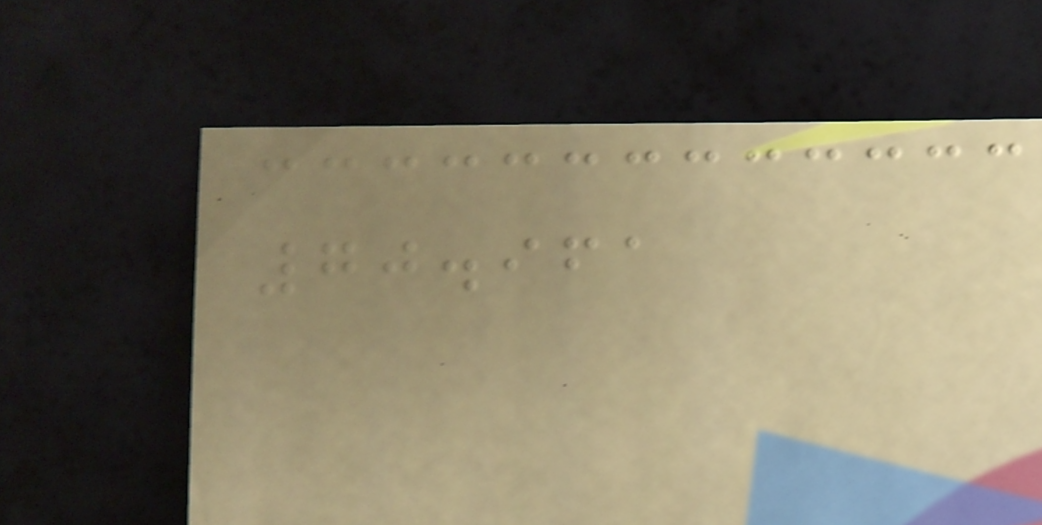70.961
